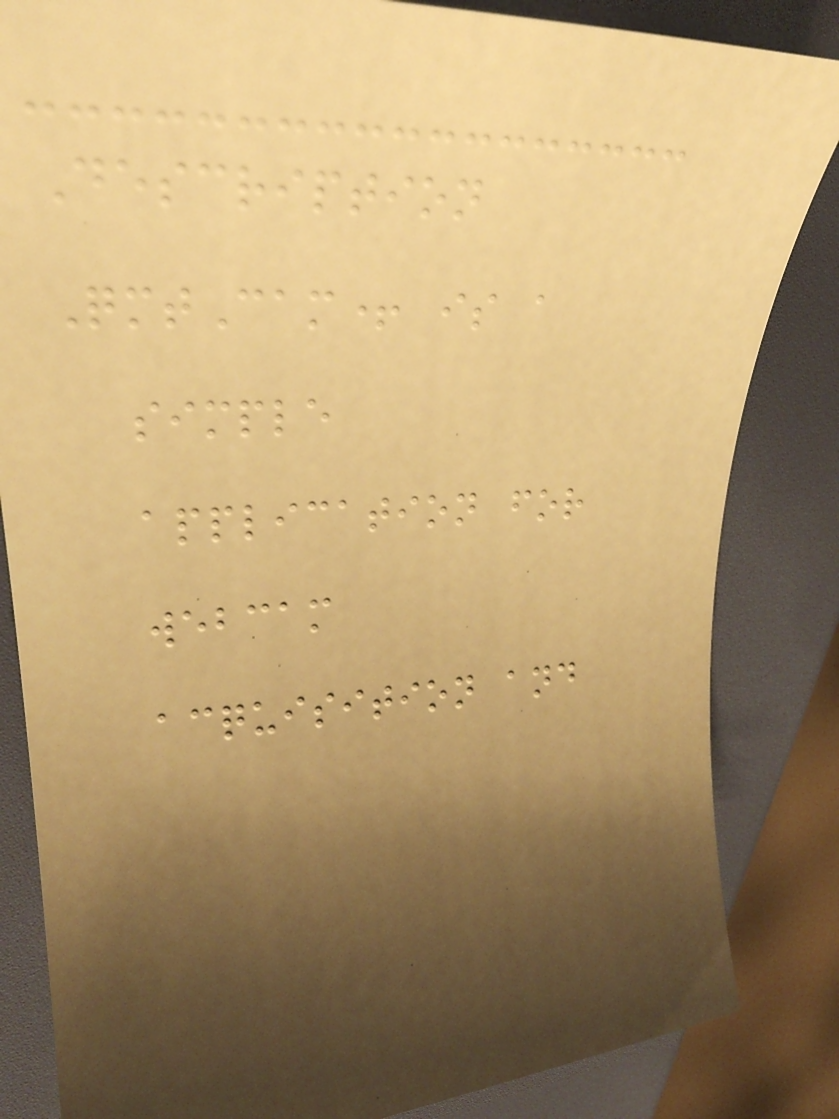Description
QmtCam+ is a
simple
application for
webcam
acquisition and
